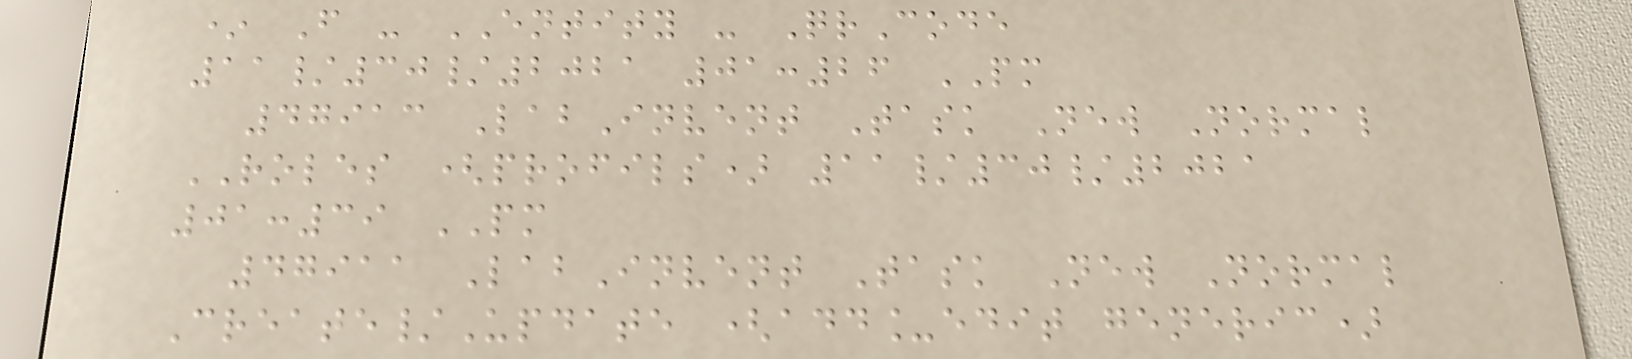* F - ENTITY - QrCode
11/30/2021 01:26 PM
47913 LabInvent Task New Normal
ROLES (profils) 11/30/2021
01:39 PM
47911 LabInvent Task New Normal
Create/Update (add_edit generic)
